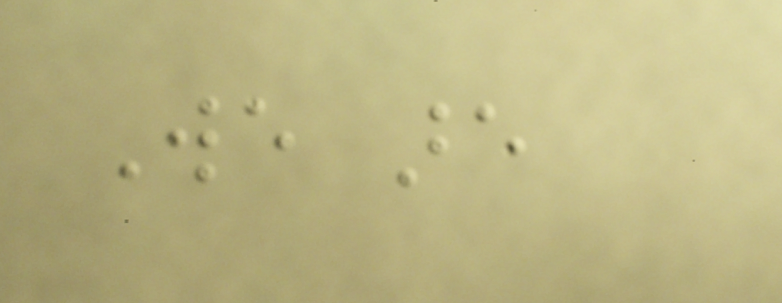We are
